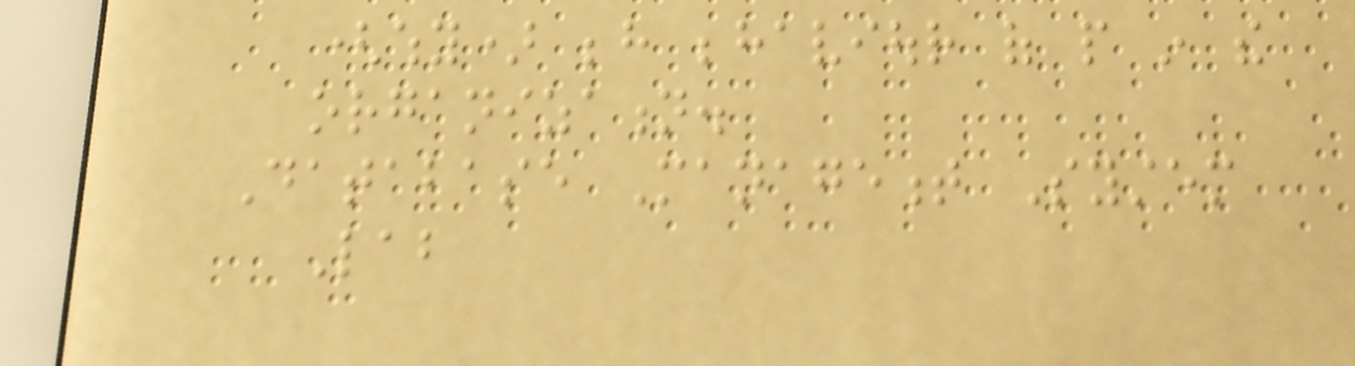(why) behind behaviour of people in the
organization.
Database Management System
Lab
